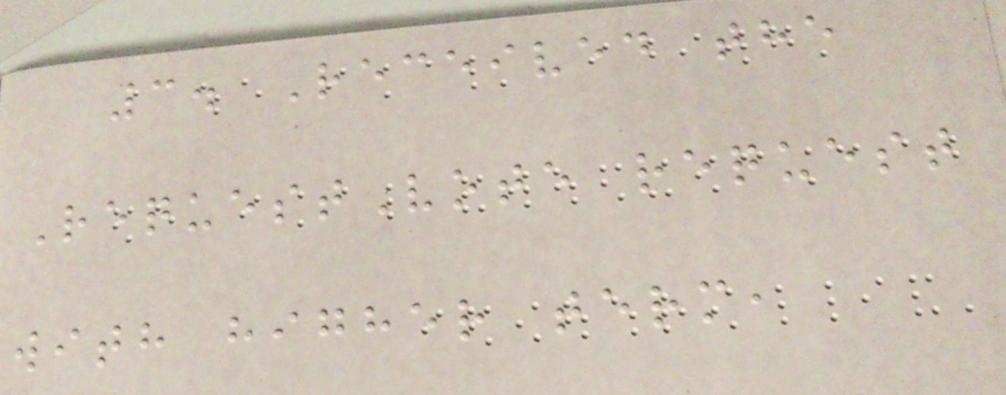3. Received the
RequestVote request
with higher term,
